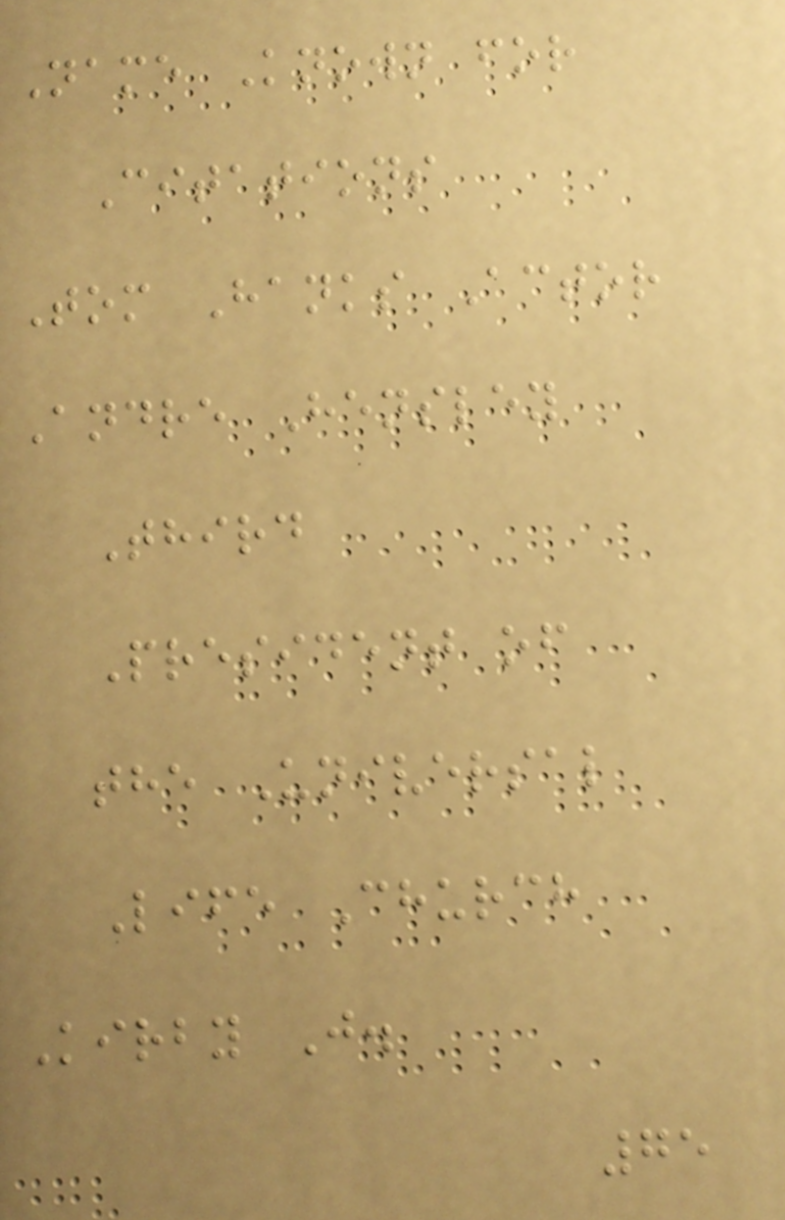Name Known for
Citations
Tom Hanks Actor
Andre Hensley
Third
President of
the Universal
Life Church
Kirby J.
75
